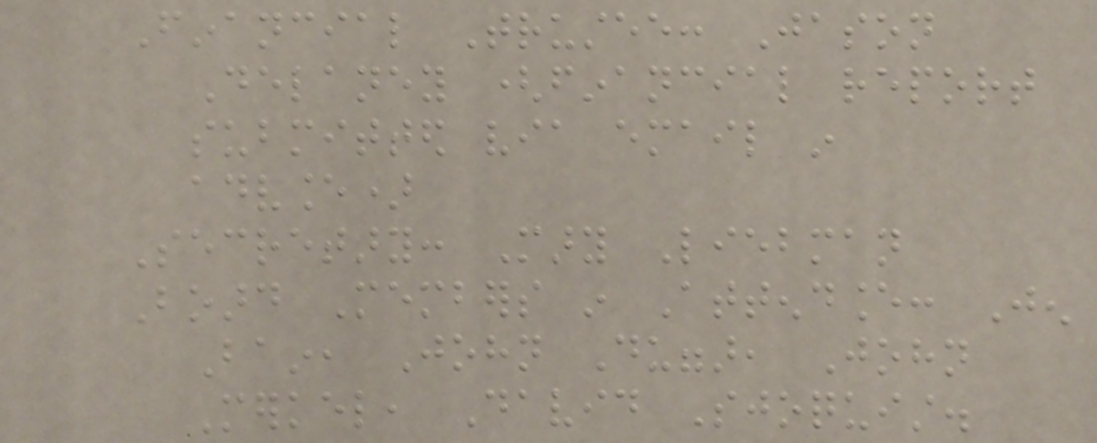Financial Trustee: Jason
Delaney (financial report
submitted via email in
advance)
Secretary: Mary Liebman
Board Members in Attendance: Jen
Bain, John Duggar, John
Merkel, David Sjoquist.
